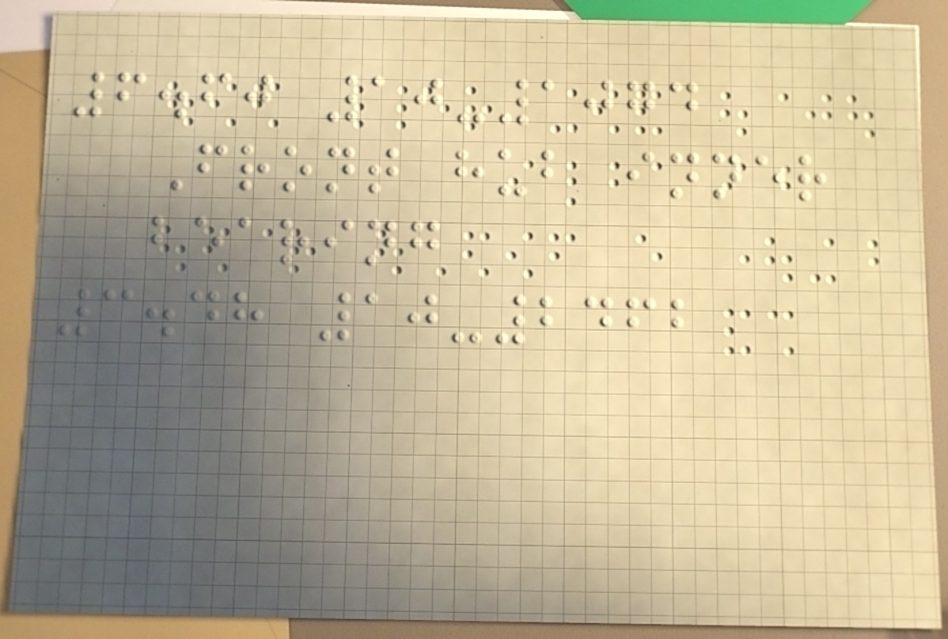6.60 10-1074
Front hub inner
bearing
3.48 10-2462
